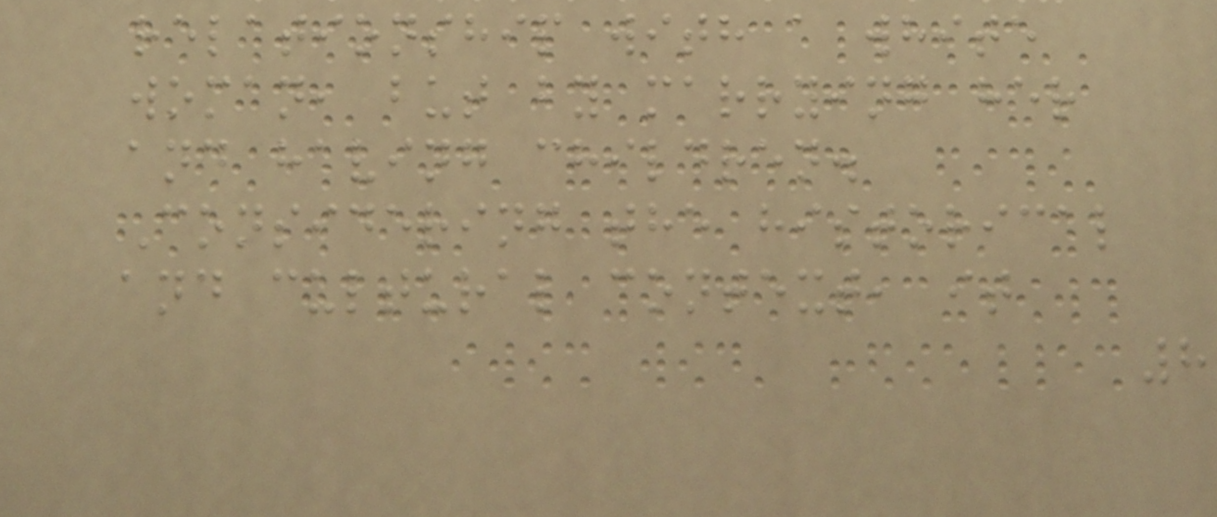relationship with a white
woman, but by marrying her
and having children.
Considering the historical
and cultural context, it
8
